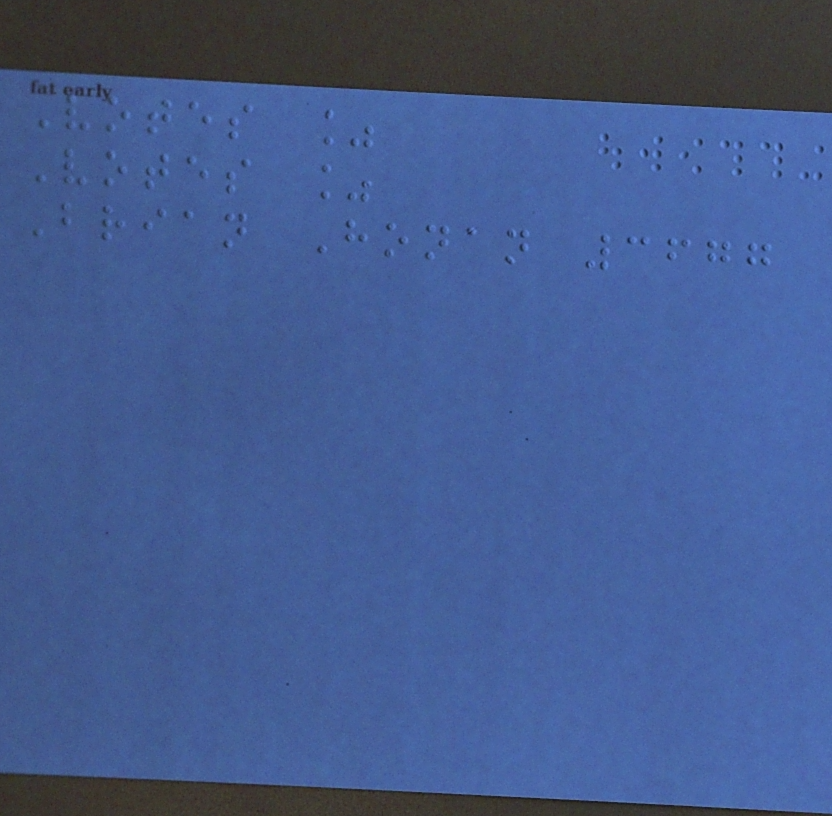Votes %
Votes %
Brian Honan 3677
